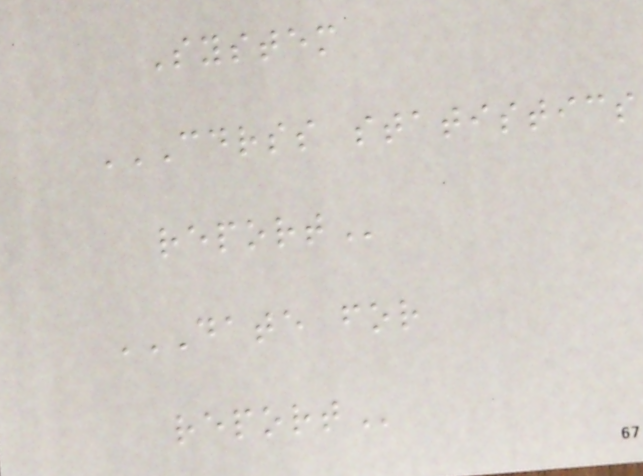System
CDRSS STATISTICS
REPORT
DATE FOR
REPORT
